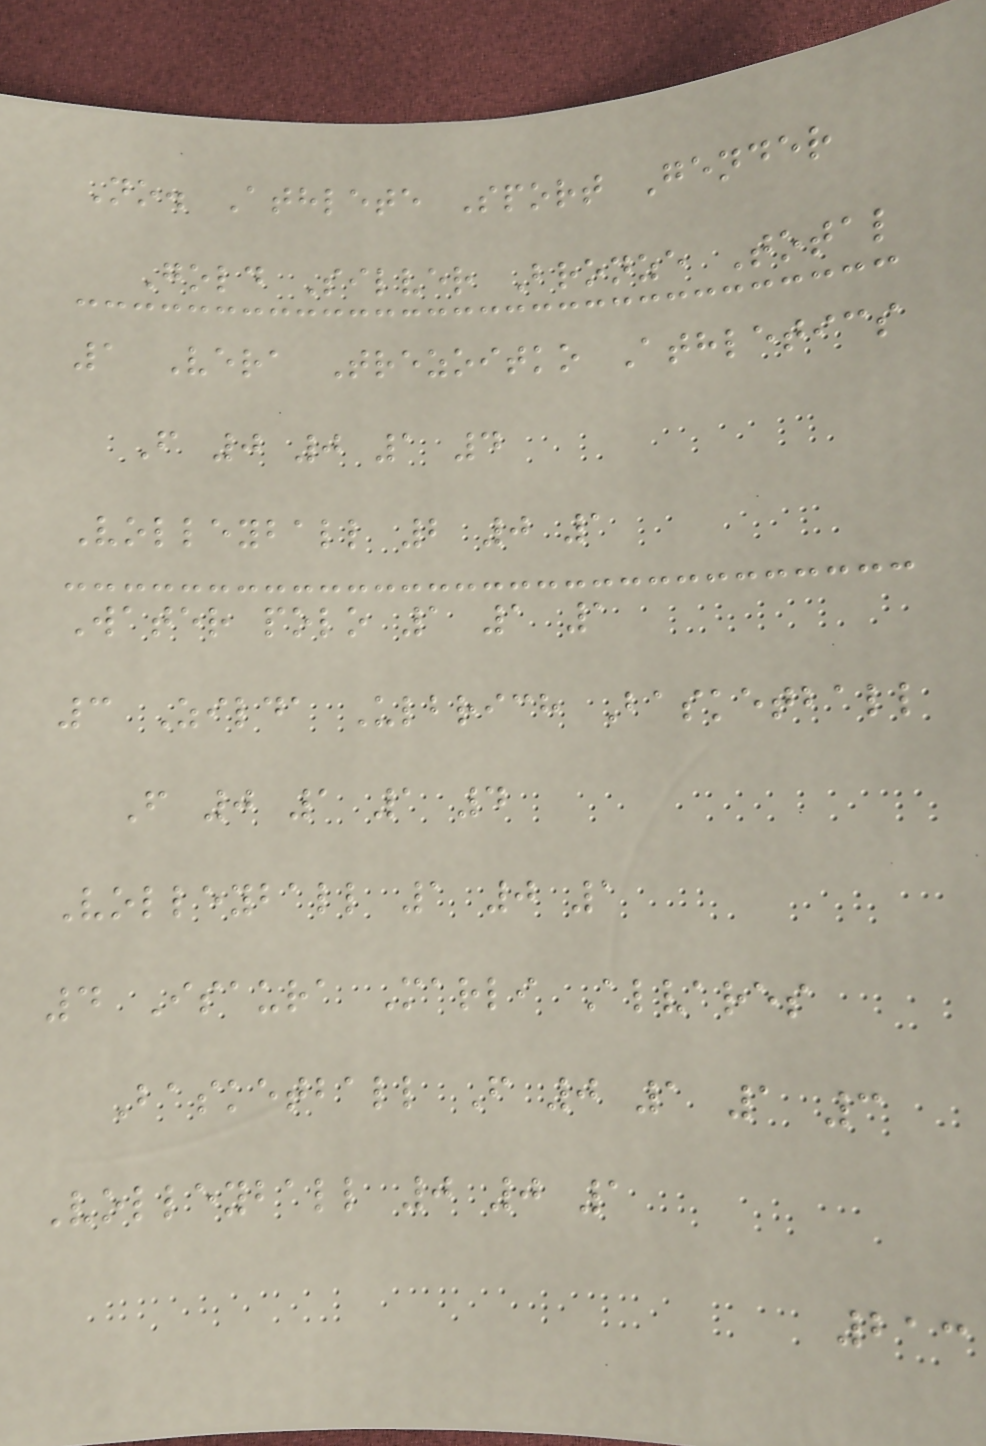No. Athlete Sport Gender
Gold Silver Bronze Total
1 Vera Trezoitko Athletics
F 0 0 1 4
Volleyball 2 0 1
Water polo 1 1 1
3 Zilda Ulbrich Basketball
F 0 1 1 4
Volleyball 1 0 1
4 Isaura Marli Alvares
Basketball F 0 1 1 3
Volleyball 0 0 1
213
